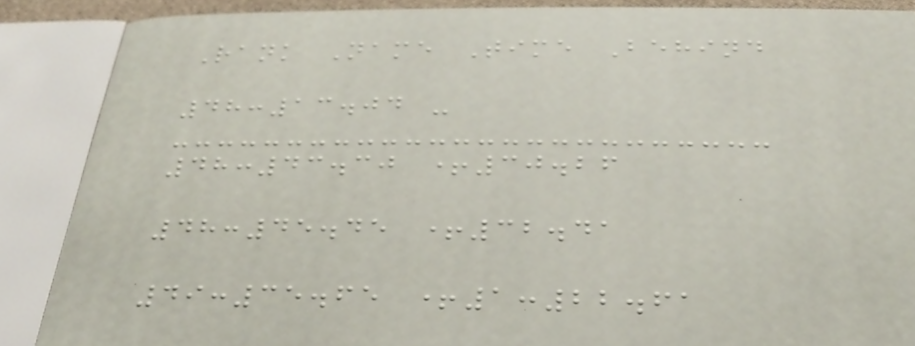Rank Name Time Behind
48:13.04 -
48:43.30 +30.26
48:45.45 +32.41
49:35.65 +1:22.61
